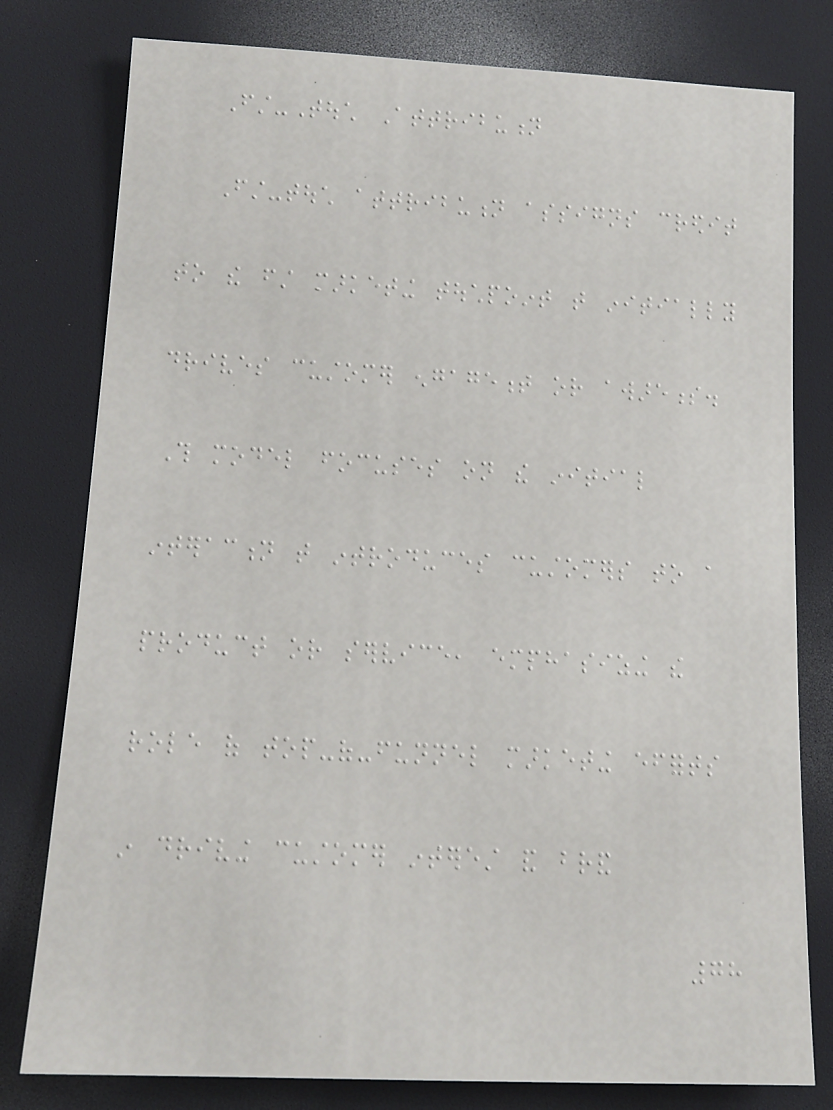First-Touch Attribution
First-touch attribution assigns credit
to the first marketing touchpoint that initially
drives customer engagement or awareness.
This model focuses on the initial
interaction that introduces customers to a
product or service, emphasizing the
role of top-of-funnel marketing efforts
in driving customer interest and brand
78
